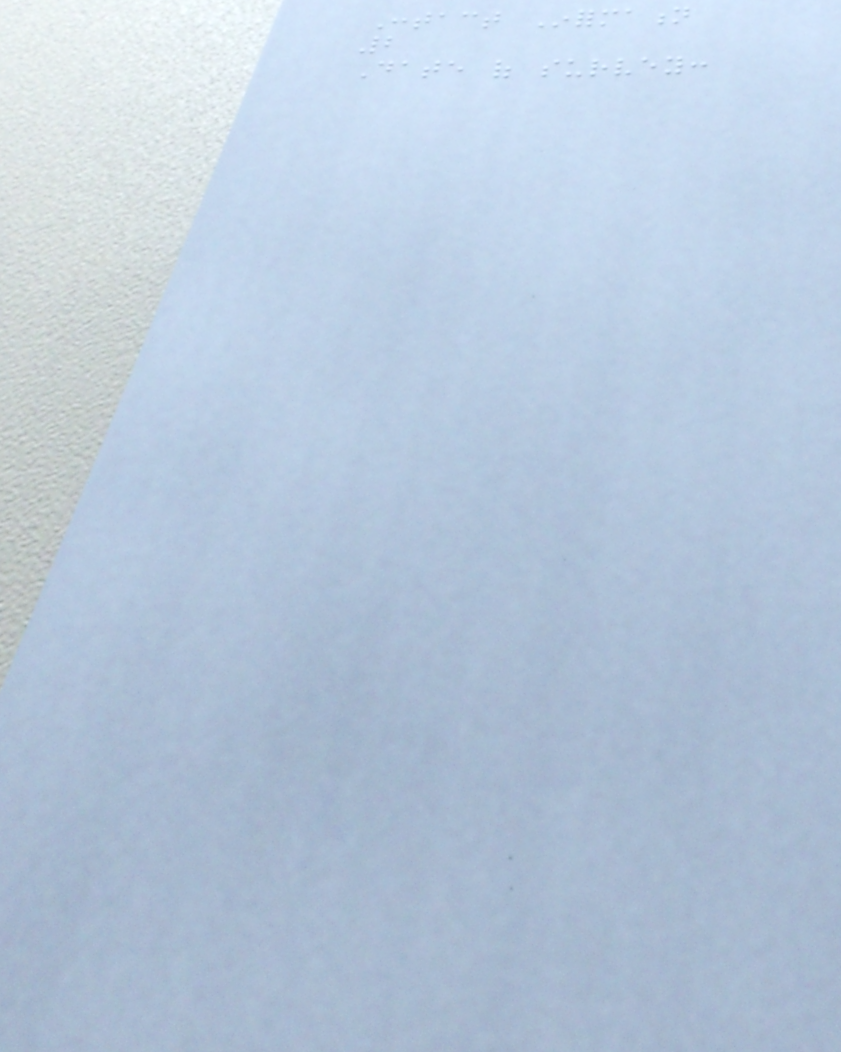Contact Information
2
Date of survey:
